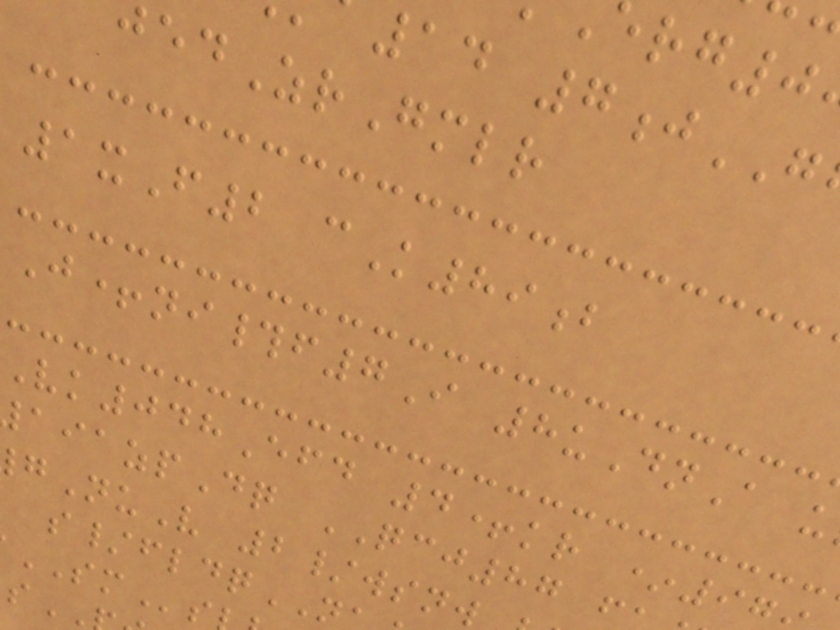edZrGmlr
1xF2 cK89b
J+ni#f7I 8uDnA u
Vk048Efd 4+kr *97
zpDq QCJ87 f
NuV 2/wsnw
s/fldq
